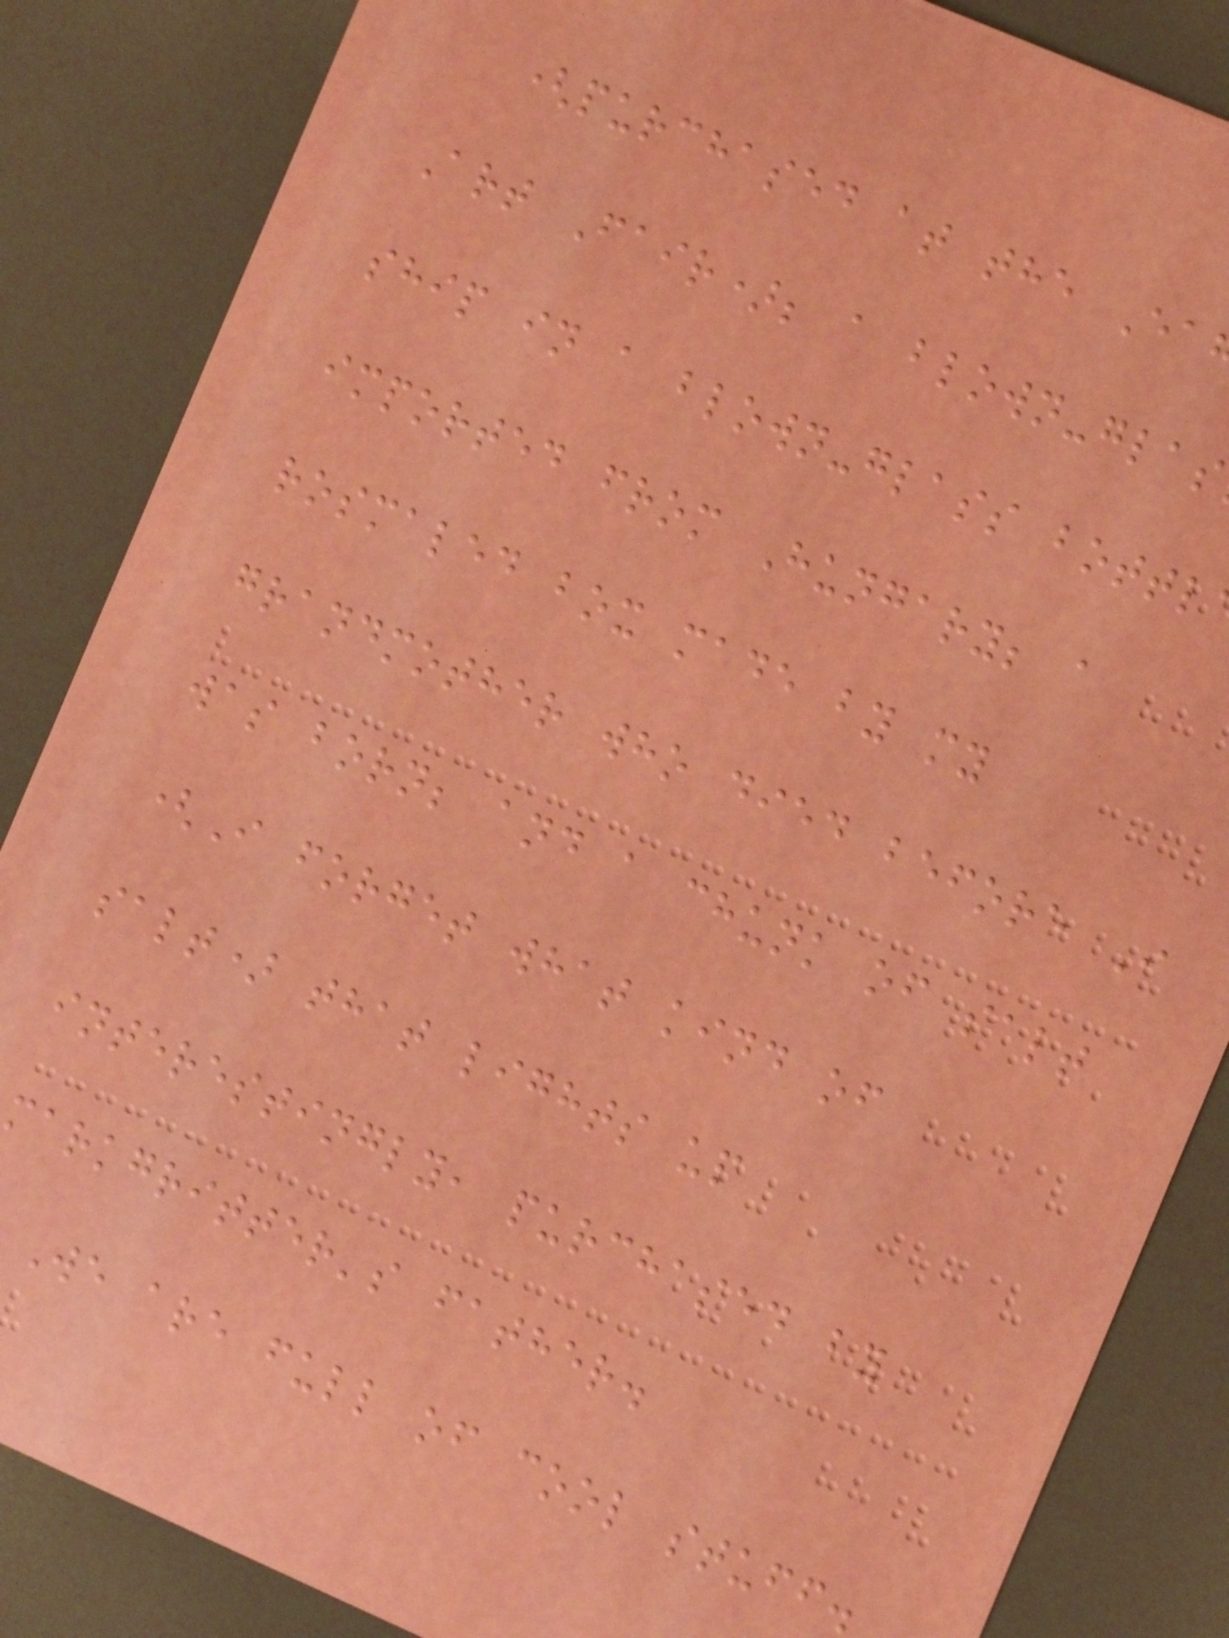(purchased at the Ea
Art Fair); a blown-glas
ship in a blown-glass bottl
imported from Hungary; a
rosmaled box made by my
grandmother who died before I
was born; and a chunk of salt
(I forget what kind of
salt) that lights up
interestingly, purchased by
markgritter's father.
We are full of cool stuff.
